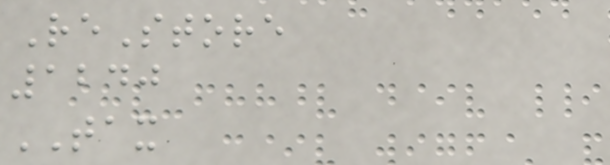ReStore
1240
TAX
